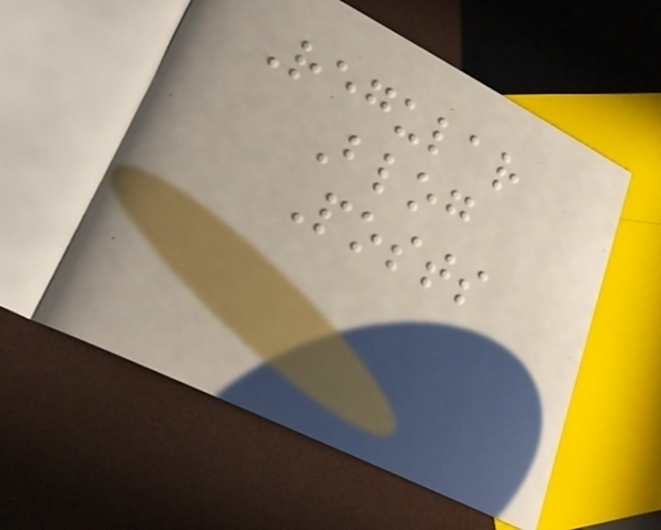Regular
Blog
Posts
